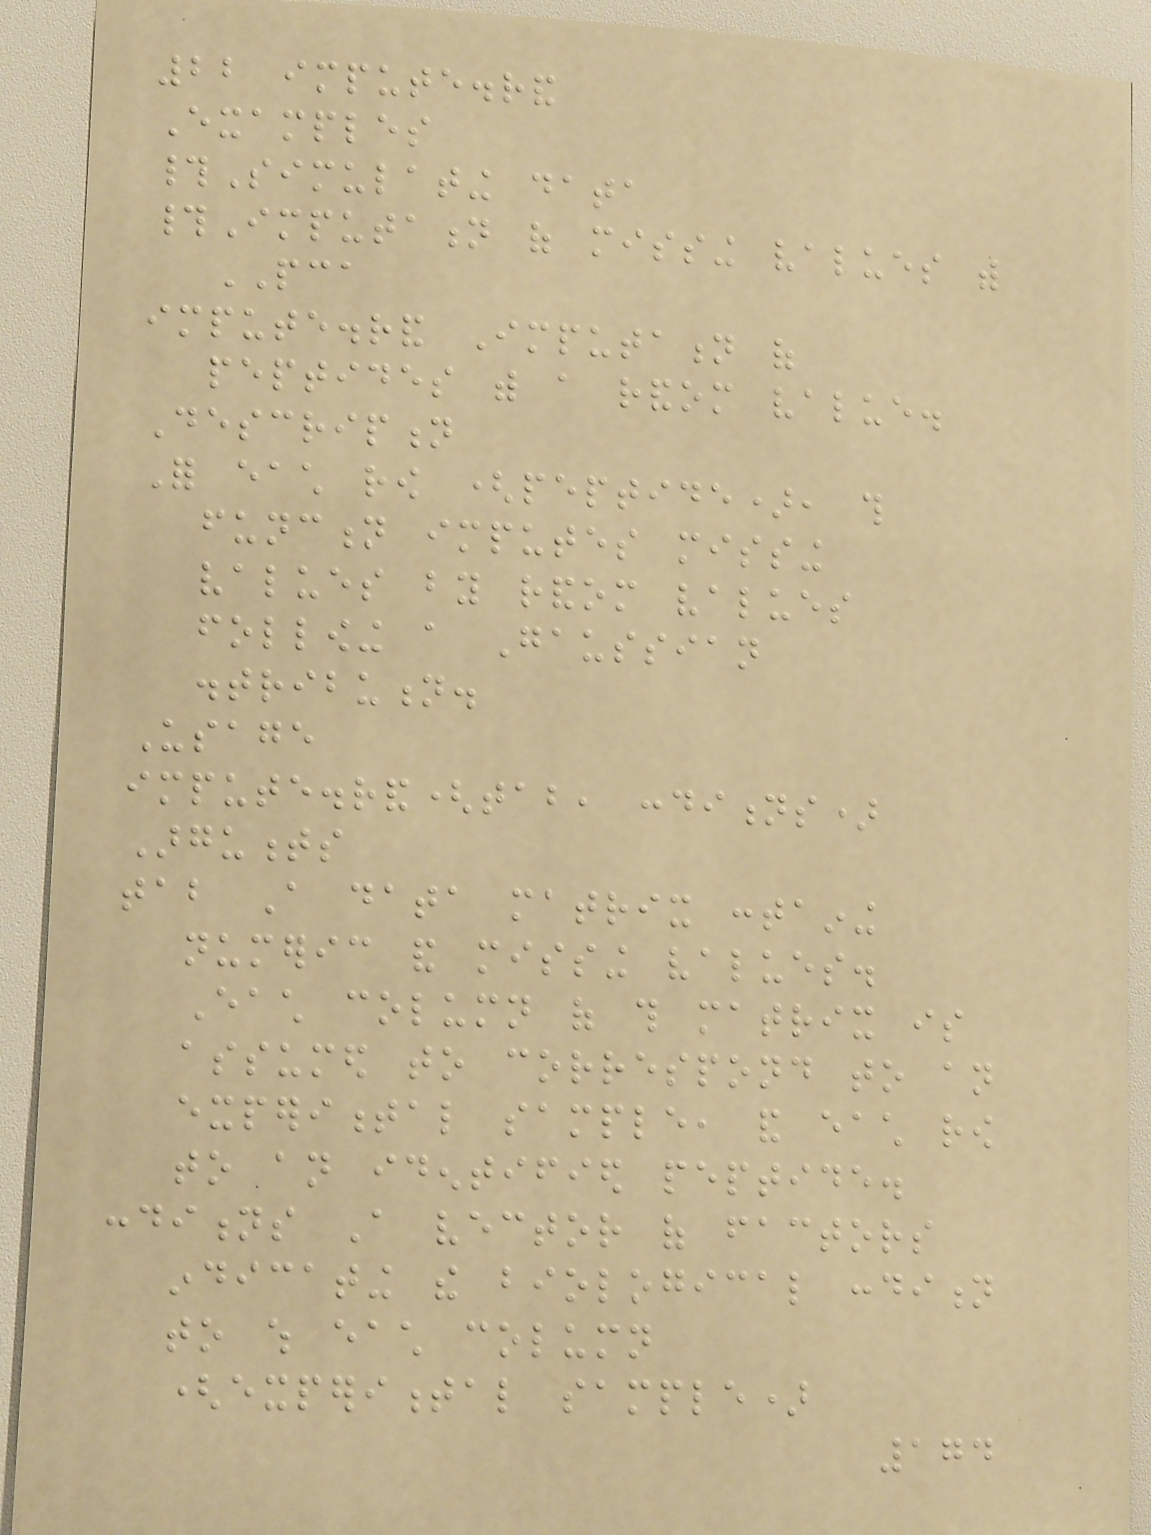22 impute.rand
Examples
#Simulating data
#Imputation of missing values with
PCA
impute.rand Imputation of
peptides with a random value.
Description
For each row (peptide), this
function imputes missing
values by random values
following a Gaussian
distribution.
Usage
impute.rand(tab, conditions)
Arguments
tab A data matrix containing
numeric and missing values.
Each column of this matrix is
assumed to correspond to an
experimental sample, and each row
to an identified peptide.
conditions A vector of factors
indicating the biological condition
to which each column
(experimental sample)
174
